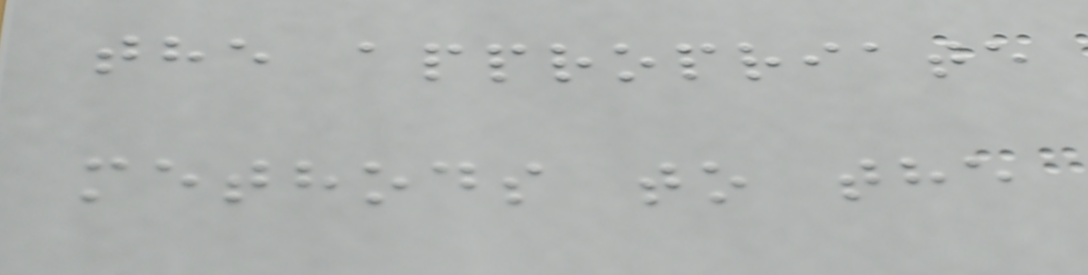the appropriate
methods to the
